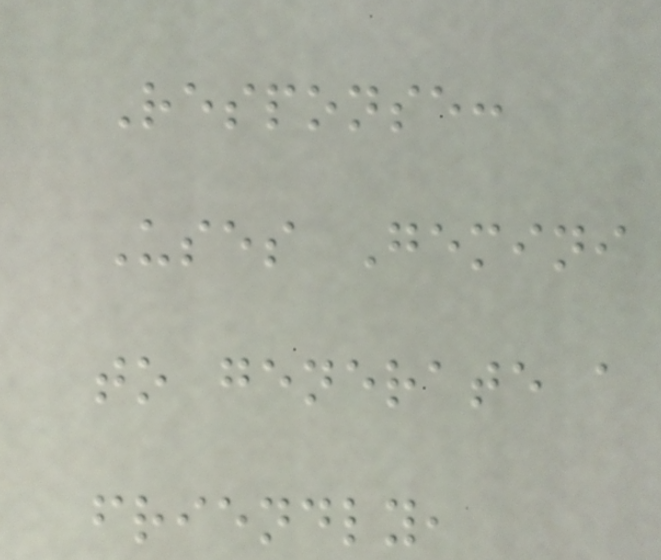Response:
Uses Gemini
to generate a
friendly,
